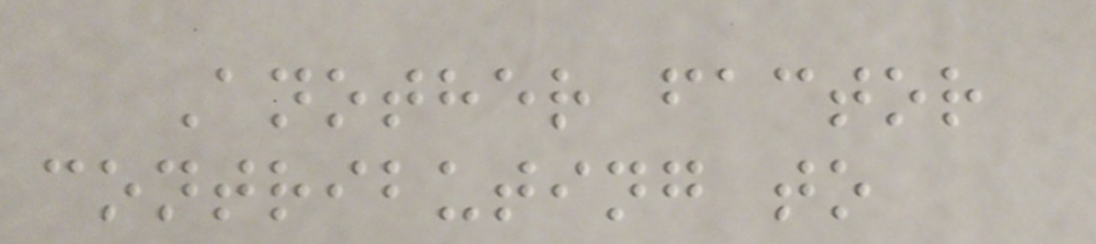Another factor
contributing to
